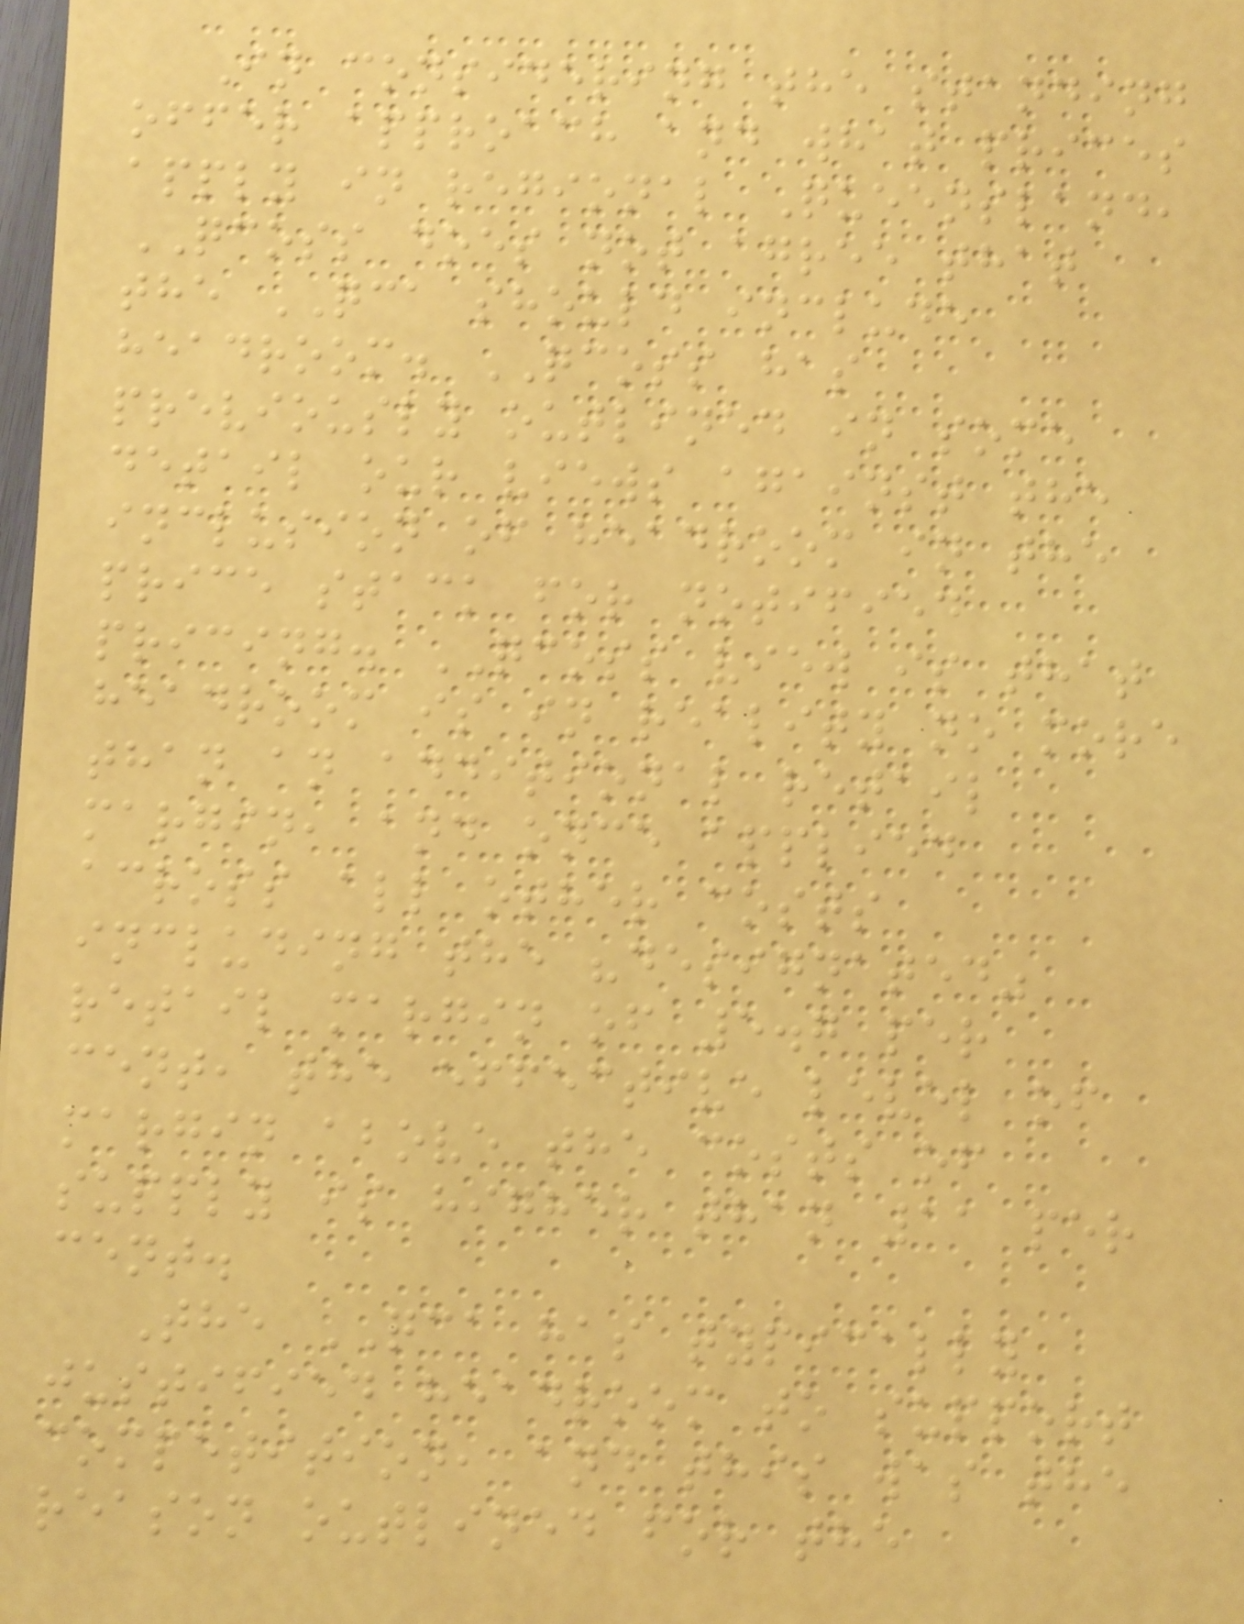In considering the standing
offer approach and what prices
apply in regional Queensland,
QCOSS does not agree that
the QCA should include
headroom. QCOSS has
previously outlined in some
detail our views against the
inclusion of headroom in the
price stack for notified
pricing. QCOSS view is that
headroom is in reality no more
than an additional retail
margin, and once applied
across all other costs
including the "designated"
retail margin of 5.7 per
cent, the effective level of
margin above the costs of
supply is higher than 11 per
cent.
The QCA has typically
justified headroom to support
competition, and this was the
reason outlined for the
